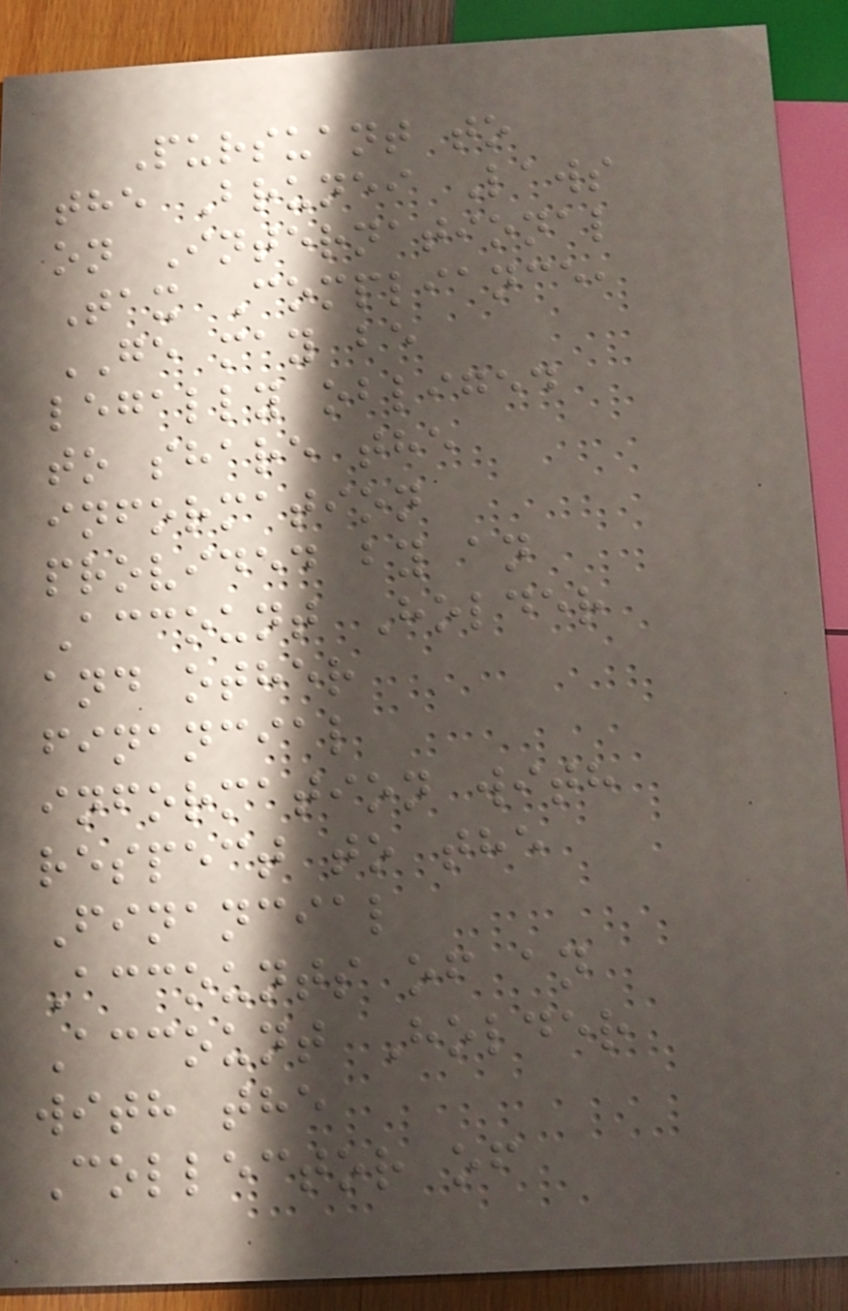Pursuant to
the Brunei Laws
on International
Tax Compliance,
GE may be
legally obliged
to share the
information
provided by an
Account Holder
and other
financial
information with
respect to the
Financial
Accounts of an
Account Holder
with the
Collector of
